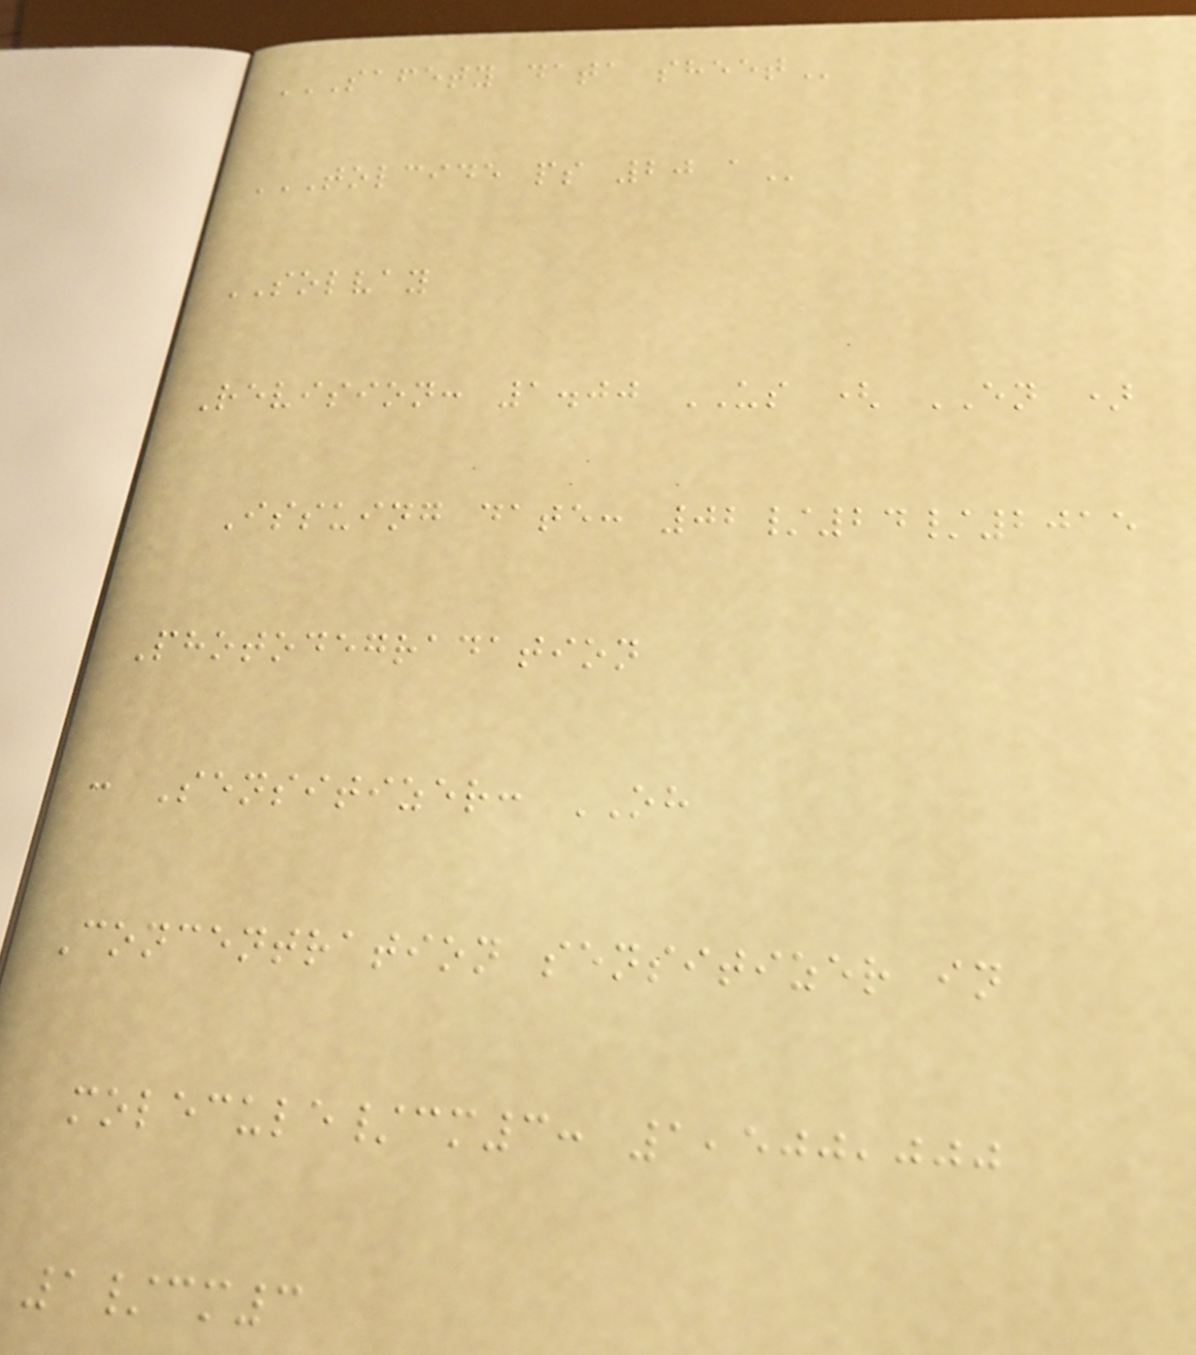SAFETY DATA SHEET
TOLCIDE PS 20 A
SOLVAY
Revision: 1.00 US ( EN )
Issuing date: 02/24/2015
Photodegradation
: Sensitizer: OH
Concentration sensitizer in
molecule/cm3: 1,500,000
1/cm3
